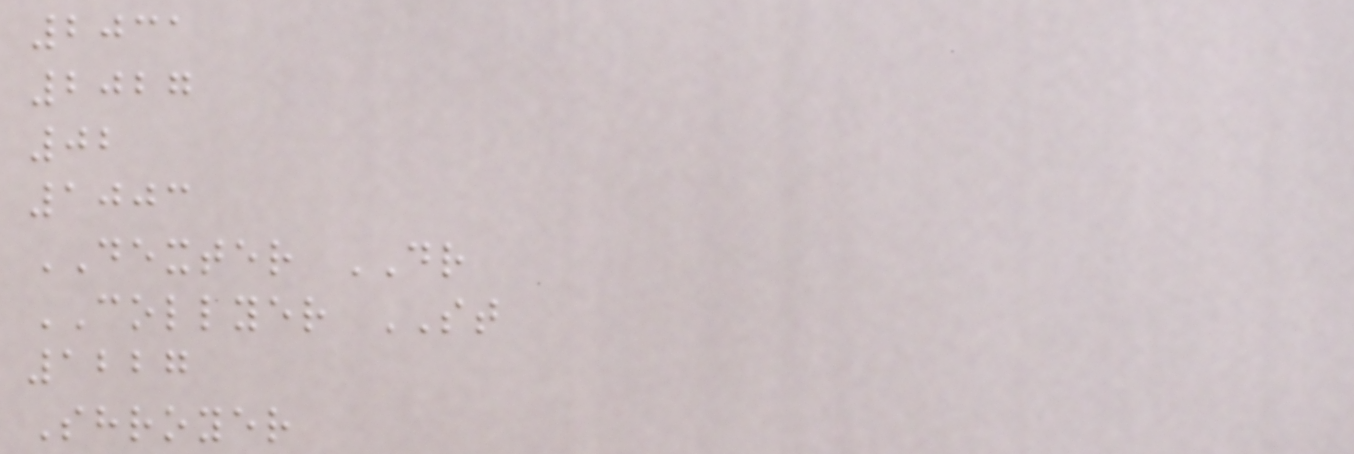2031
2027
02
1003
DEXTER DR
COLLYER ST
1227
Shroyer
